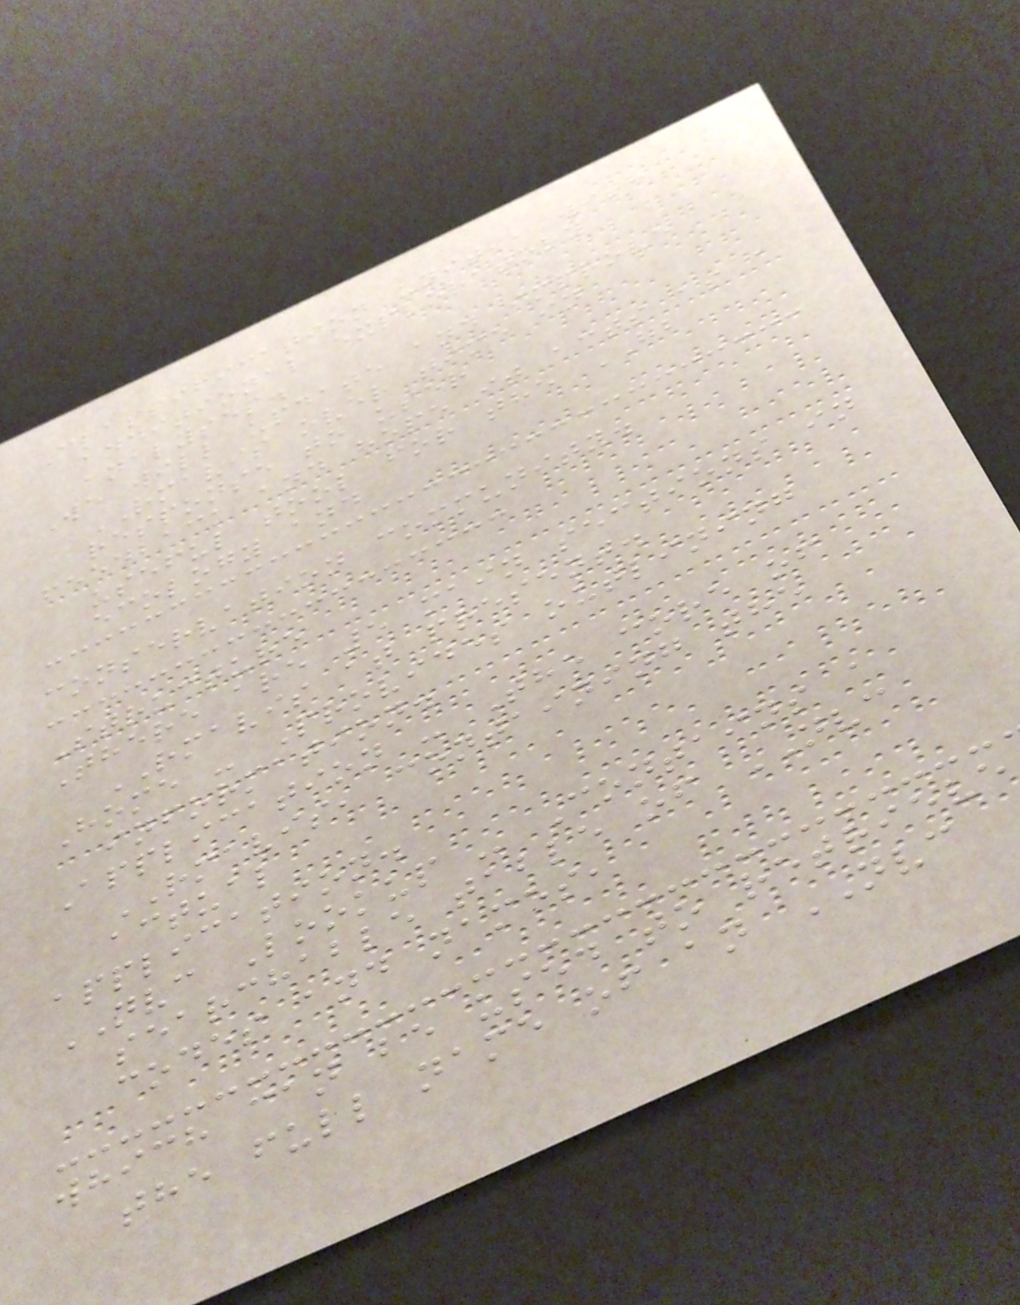Classification units, with
additional exploratory
analyses.
We will update and improve
RMAVIS over time in
response to user
feedback and hope it acts as a
useful tool for the GB
ecology and
conservation community.
Structure
There are 5 main sections in
RMAVIS at present.
Home - Provides outlining
information.
Application - The core of
RMAVIS, containing the
actual
application.
NVC Lookup - Contains a
searchable table of NVC
codes and names,
which can be used to retrieve
the full name of an NVC
